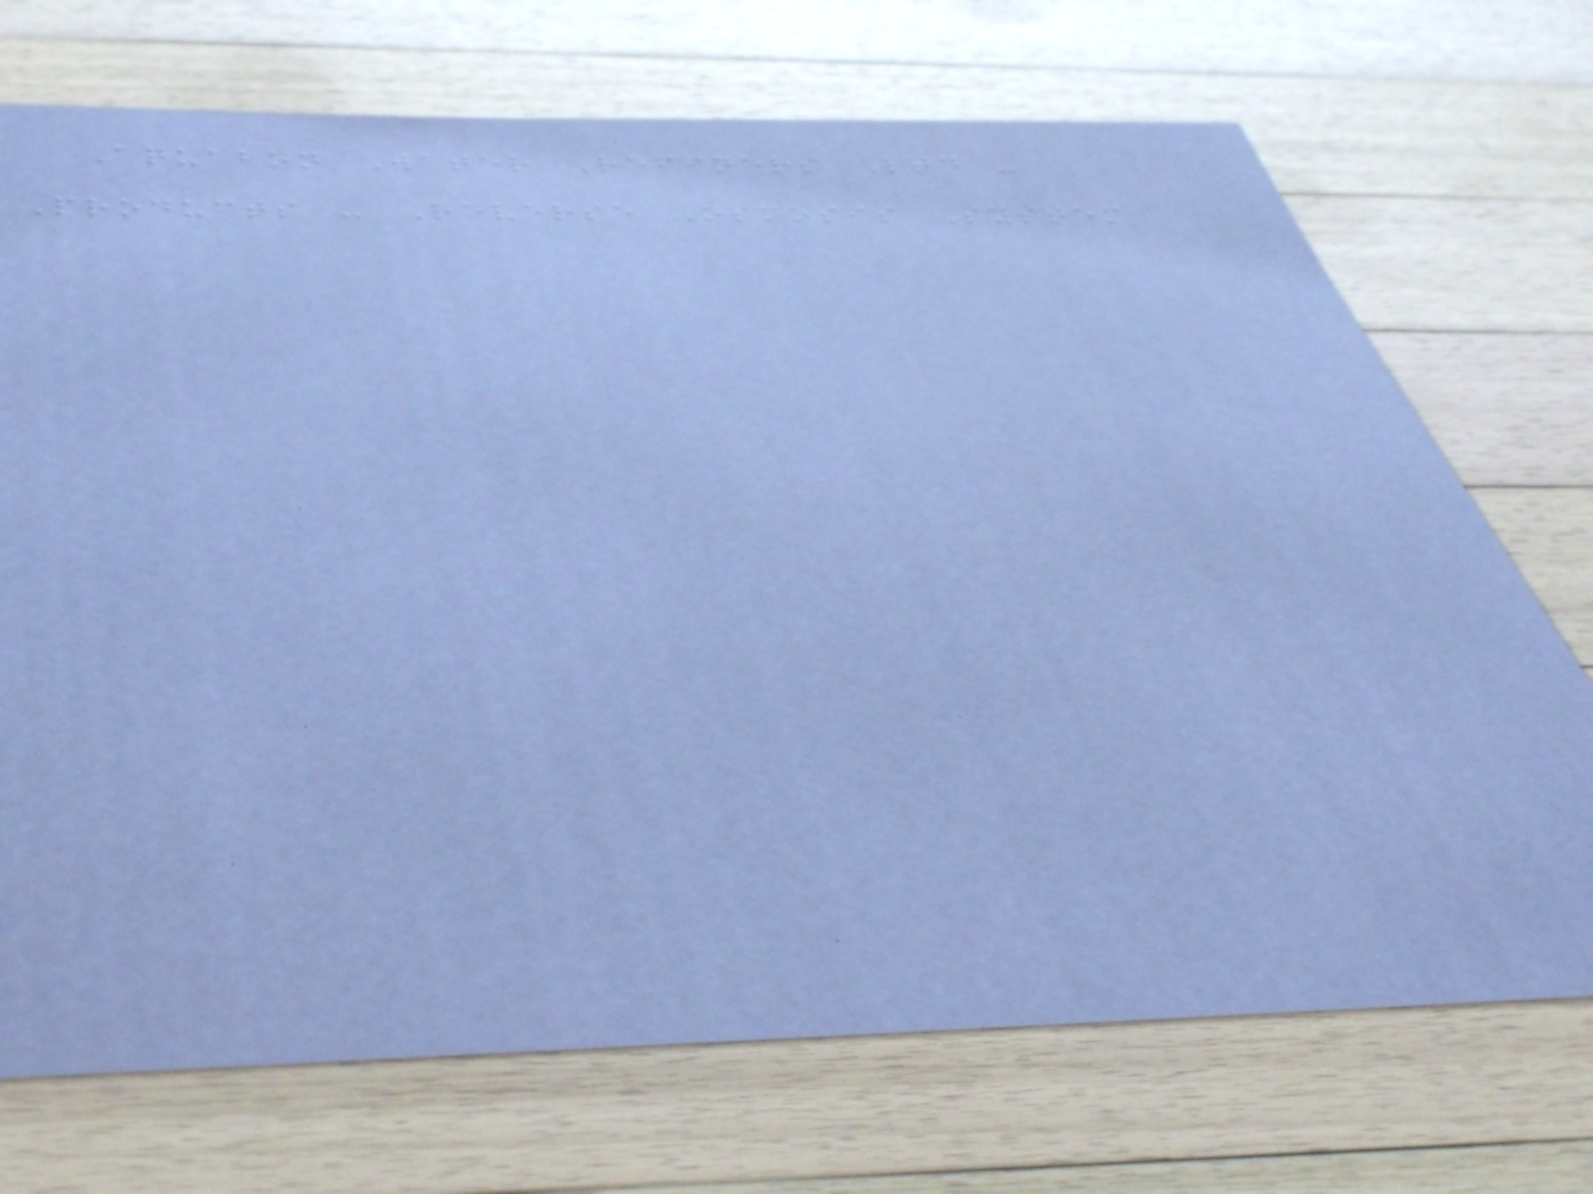Aquabon Water Refiners Ltd -
Products - Reverse Osmosis System
